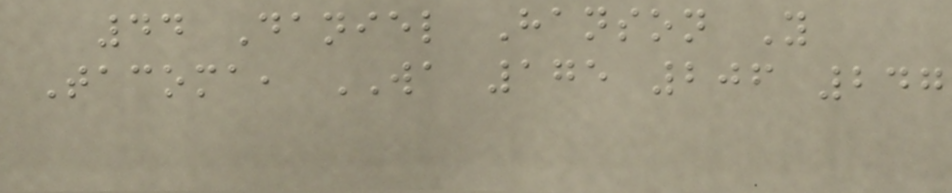44 Daniel Hanson Y
Tacoma, WA 175 206 247
